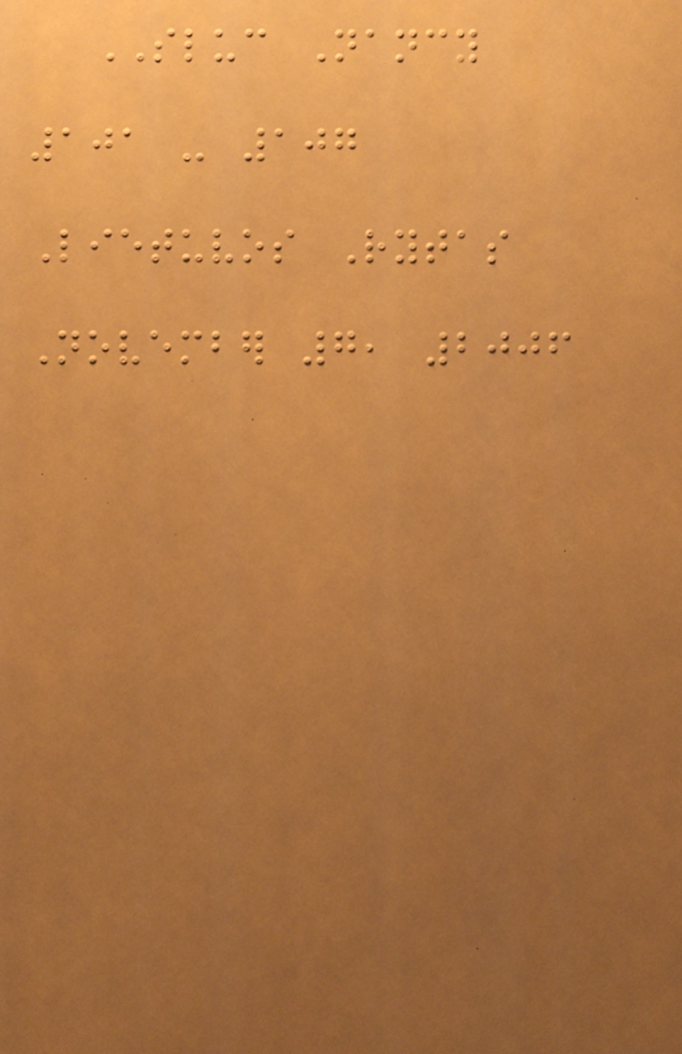SLUC Nancy
101 - 107
Lietuvos Rytas
November 7, 2006
